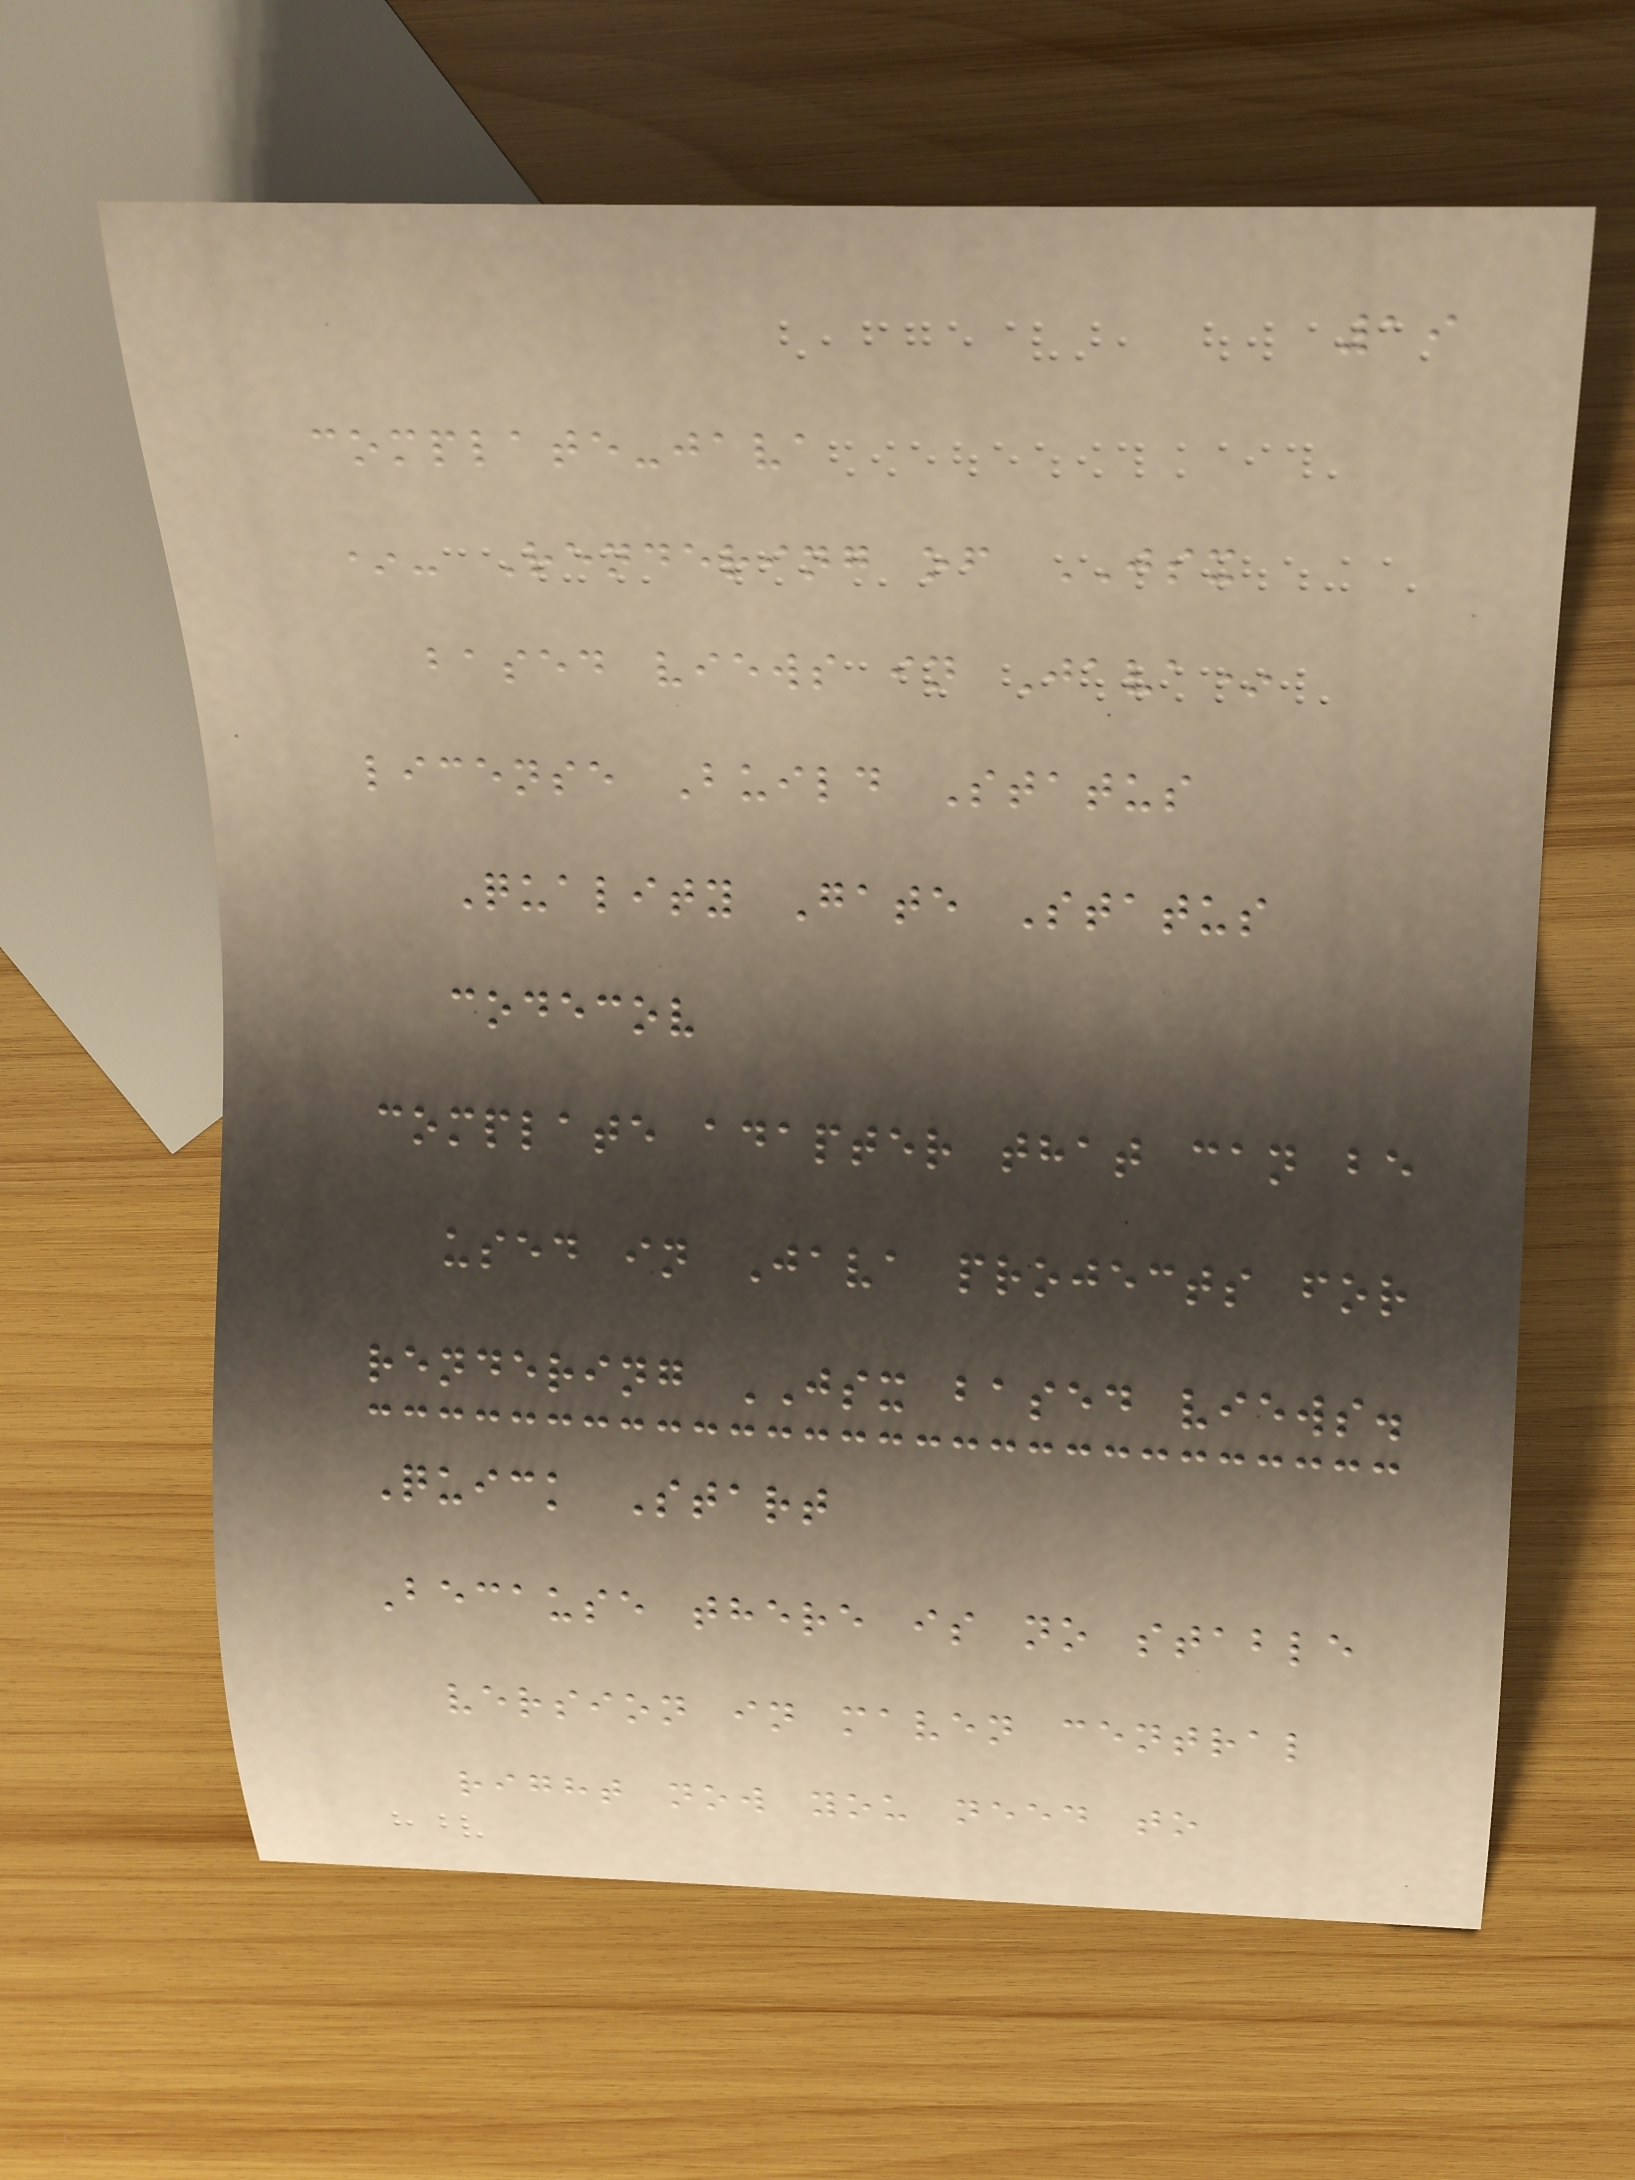19
complate-java
*- Rendering of JSX
based views in Java*
license Build Status
Quality Gate Status
codecov
complate adapter that can be
used in Java projects for
rendering JSX based views.
Quick Start
Because there is no stable
version in maven central
right now you need to
